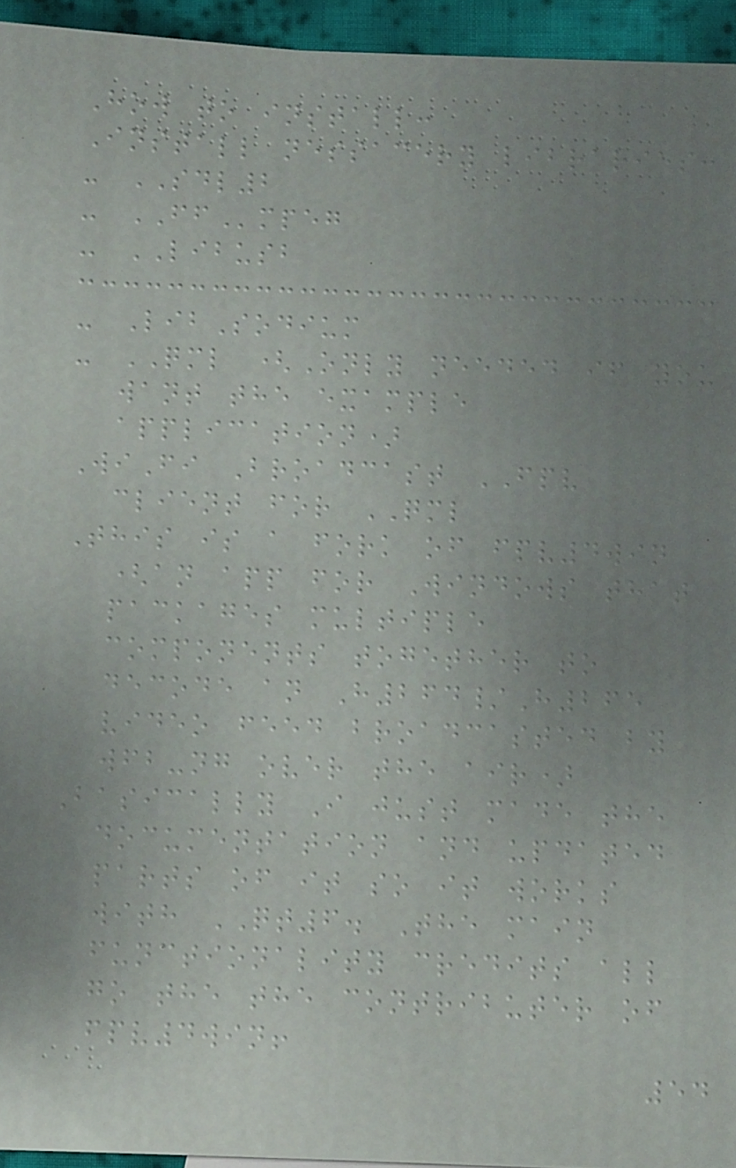How to install:
Install nessacery libraries:
- SDL2
- FFmpeg
- LIBUSB
- LibSodium
- QML (Only needed if you
want the example
application)
WiFi Broadcast FPV
client for QML
This is a fork of fpv4win
(an app for Windows that
packages multiple
components together to
decode an H264/H265
video feed broadcasted by
wfb-ng over the air)
Basically I just made the
documentation and updated
parts of it so it works
with QT6. The main
functionality credits all
go the the contributer of
fpv4win!
54
